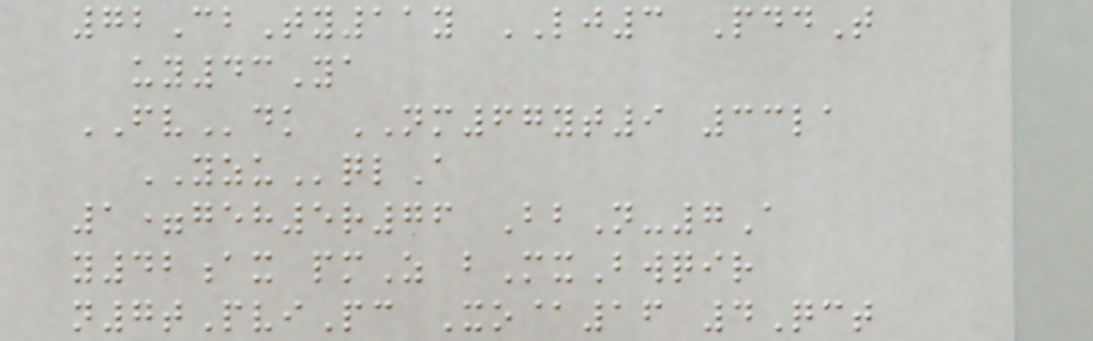72CbTy11y LJ3 PddT
uy43Ya
FVdk NM67yt9 33la
YZUqlA
1=geh5r76 BbN-7A
y42ax pmZ bMxBwqir
n7tPviPc Xo@16 4Qct
